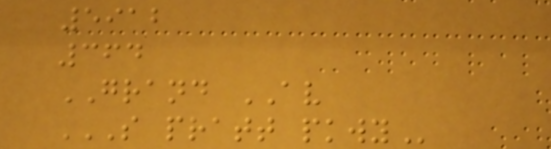5912
364
GRAND AV
S PRATT PKWY
